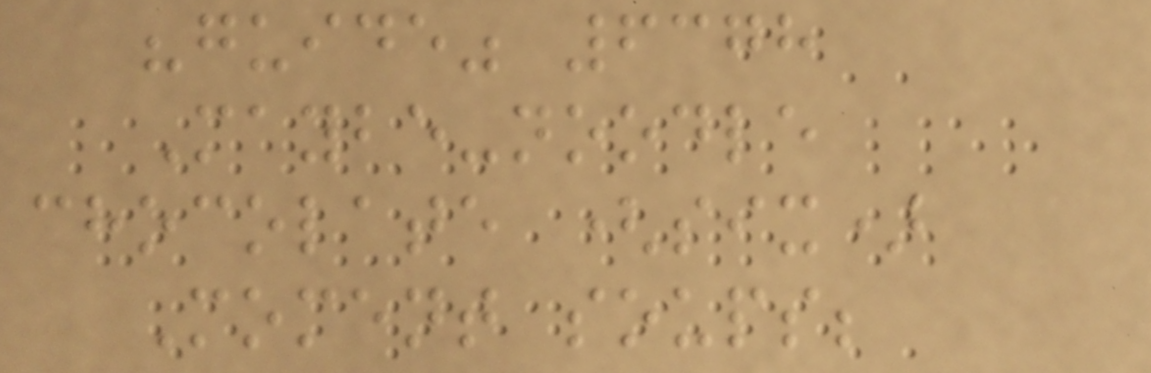"guide" 6378
Maybe-noodle
chocolate (six)
Moment soups;
